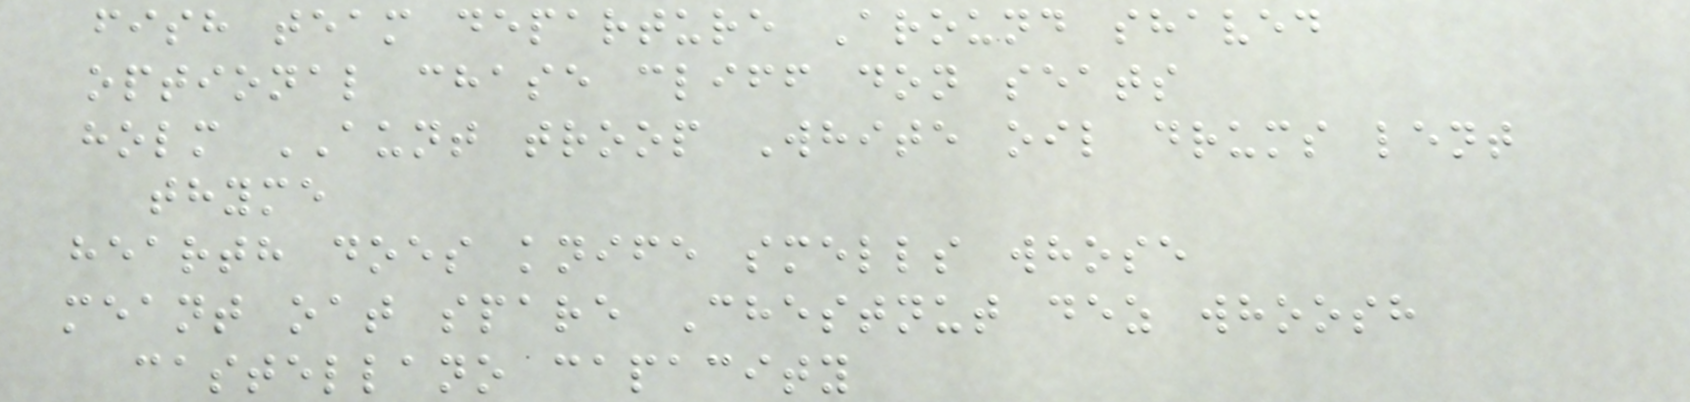fish team departure Around shaved
optional chase cliff don seats
holm AUNT troop White oil drums lent
thyme
hearth does knife smells whose
meant oat spare Chestnut dez whoosh
castellano capacity
